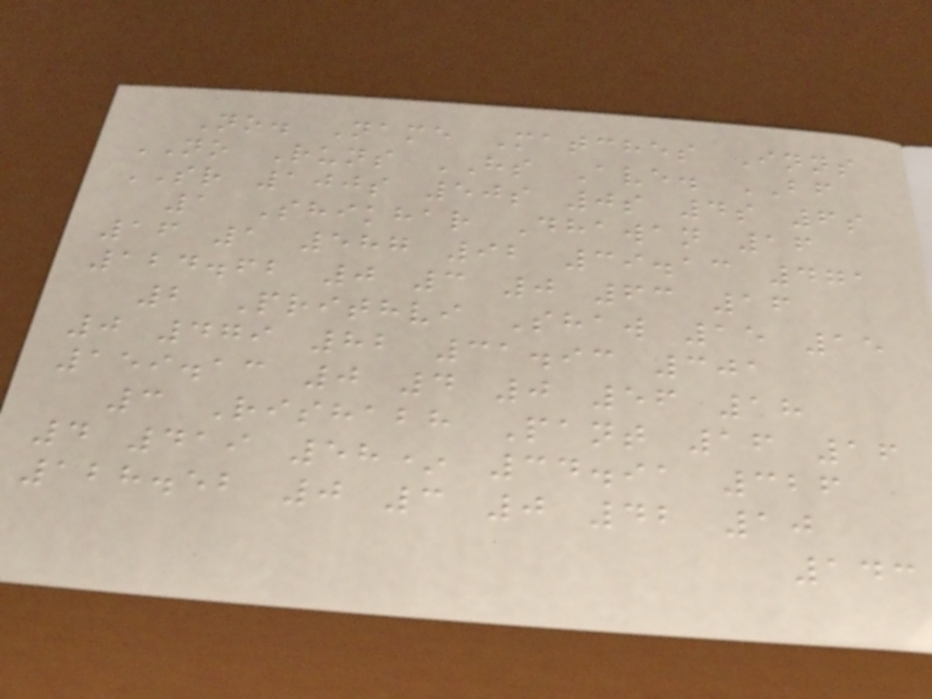No. Name Matches Inns
NO Runs HS Ave. BF
SR 100s 50s 0s 4s 6s
1 Shikhar Dhawan 16
16 1 587 92 39.13 471
124.62 0 3 0 63 16
2 Prithvi Shaw 15 15
0 479 82 31.93 301
159.13 0 4 0 56 18
3 Rishabh Pant 16 16
4 419 58* 34.91 326
128.52 0 3 0 42 10
143
